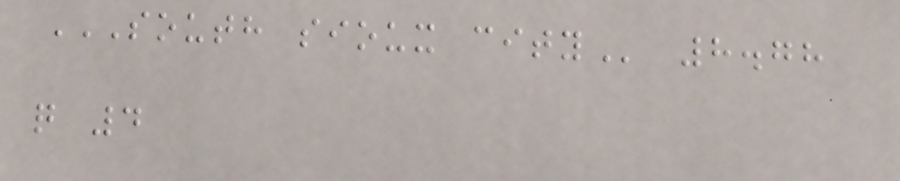SOUTH SIOUX CITY 8.78
q 4
